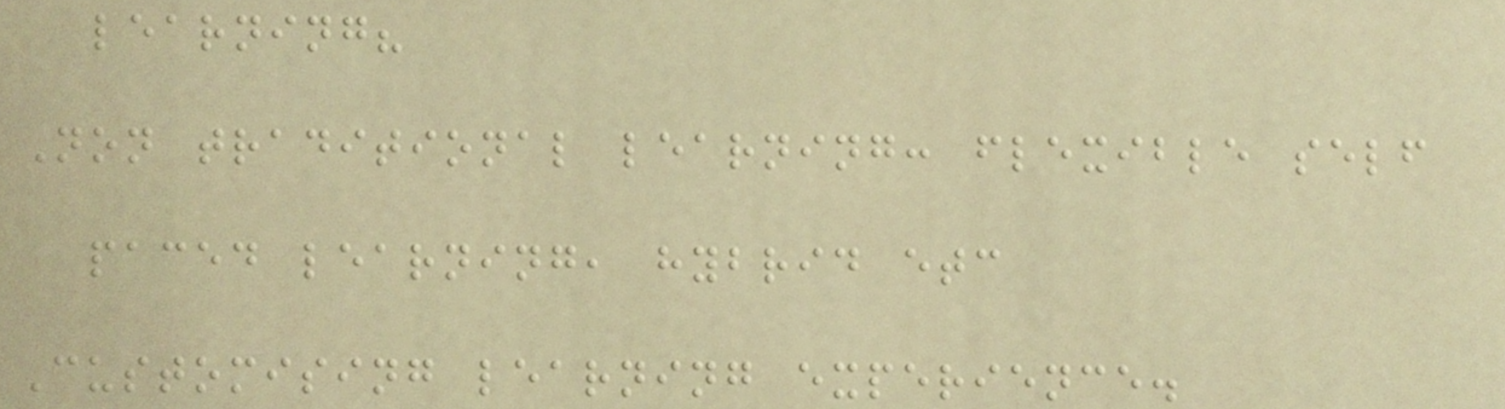learning?
Non traditional learning: flexible self
paced learning, hybrid etc
Customising learning experience.
